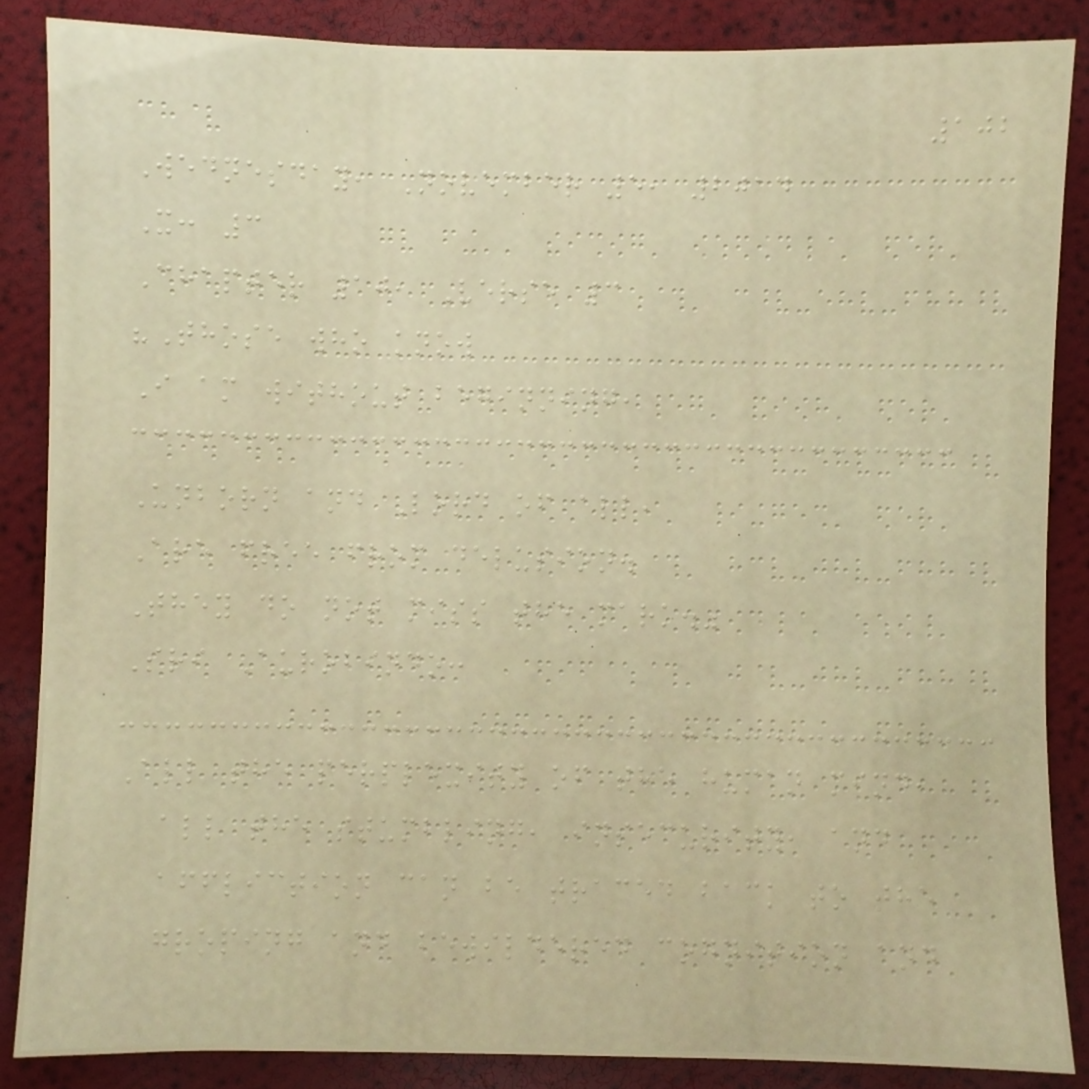102
Wednesday, November 5, 2014
X: 3
Chapter 10, Verse 3
"Those who know
I am without beginning,
Unborn and Lord of all,
Are free from delusion.
They do not miss the mark."
Sri Aurobindo:
All the perplexity of the human mind,
all the stumbling, insecurity, and
affliction can be traced back to the
groping and bewildered cognition and
